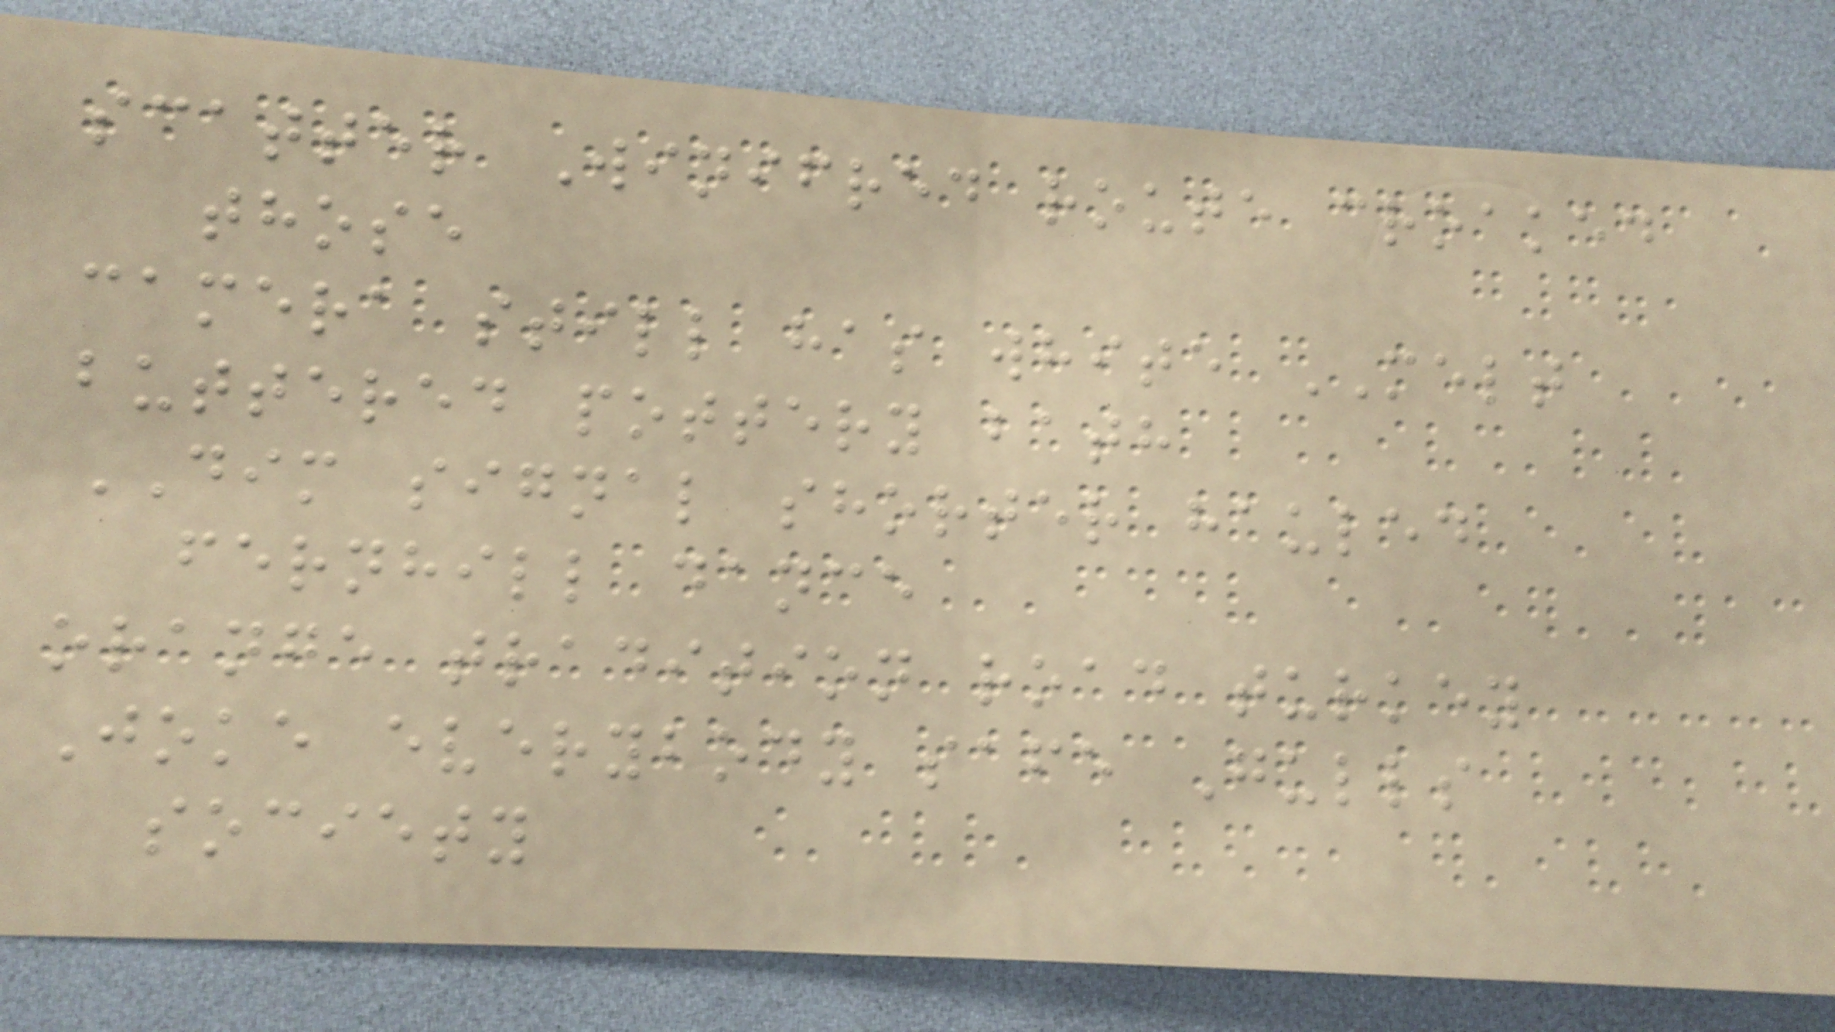scatter Winifred route croaked
those
camera still has white MELT
buttered pottery bath
DIM signal shorter hauled
fernhill dance
orange tradition road turkey
Joke everybody safe Gulls
society
